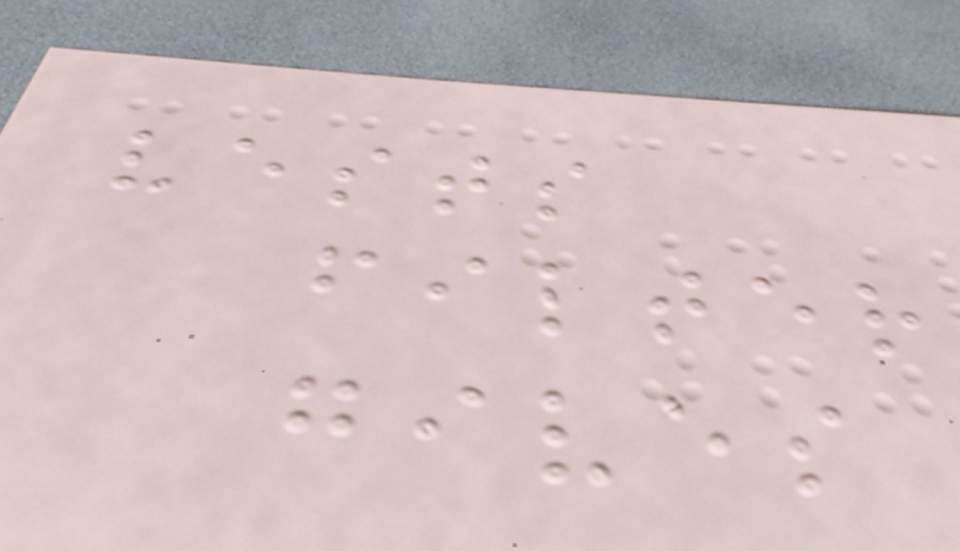vests
filter
gives
